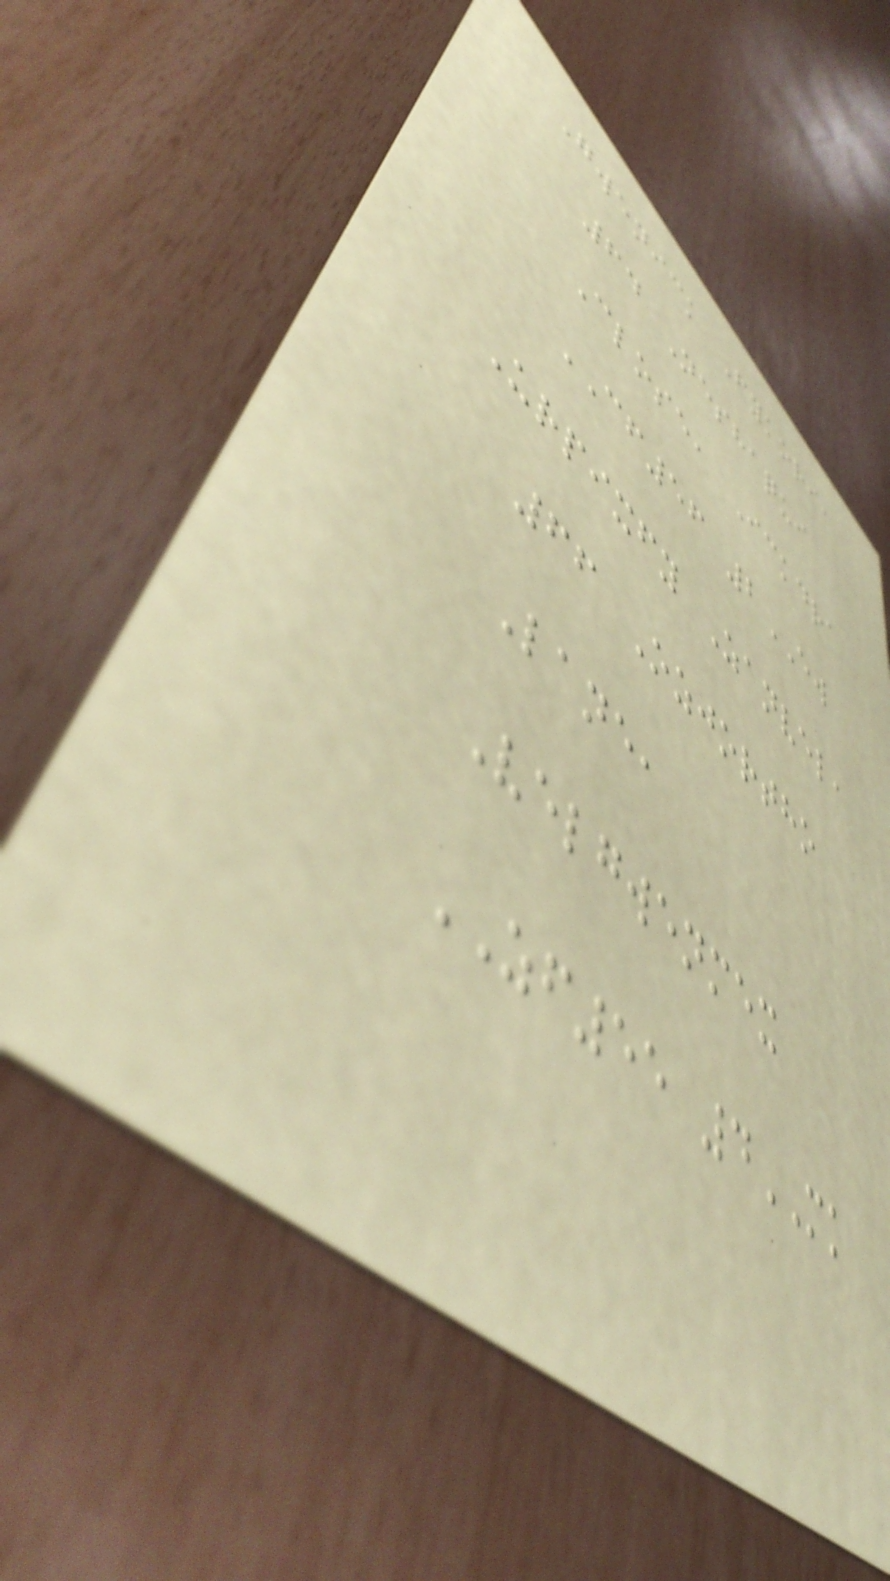Gwenick Fykori,
64 Neshaqui
Close, Ickdra
CF56 2EW
Urpixfy Zanvel,
66 Ozjortho
Lane,
Velgwenmex
ZF55 4MK
